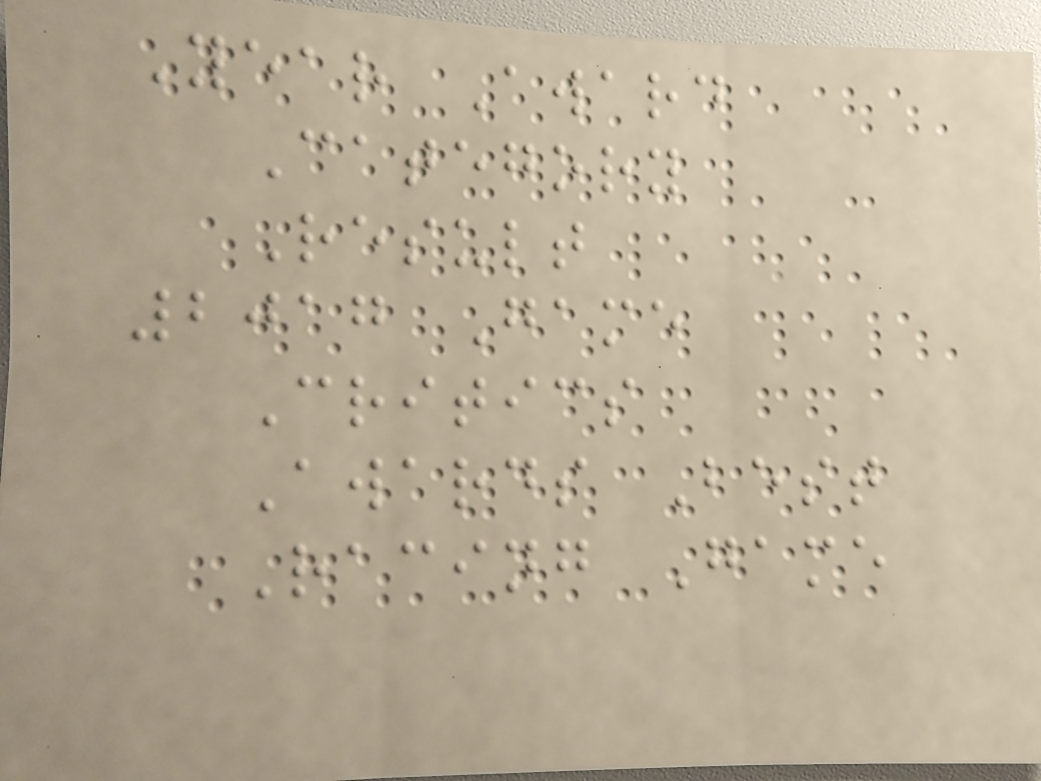Year Award
Category
Result
2017 Game
Critics
Awards Best
Racing Game
